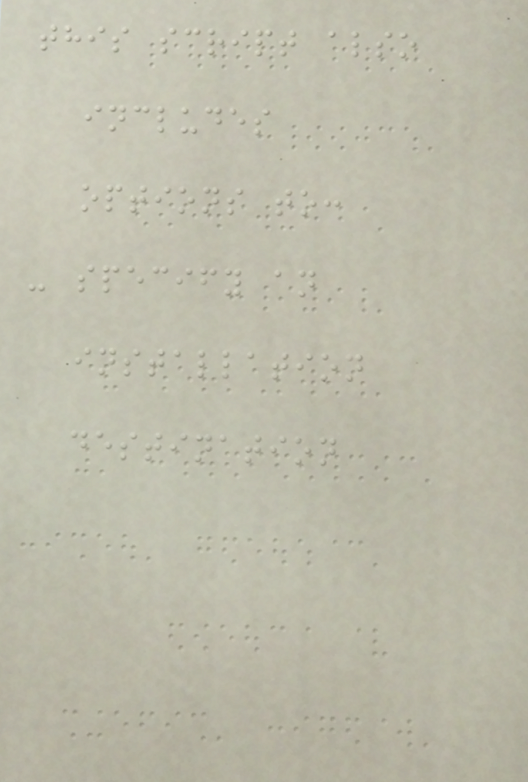this script also
includes
options to:
- specify an
installation
destination
